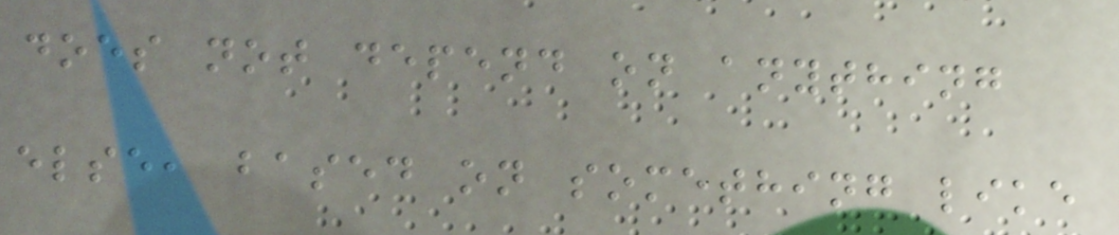does not depend on anything
else, based on something like
